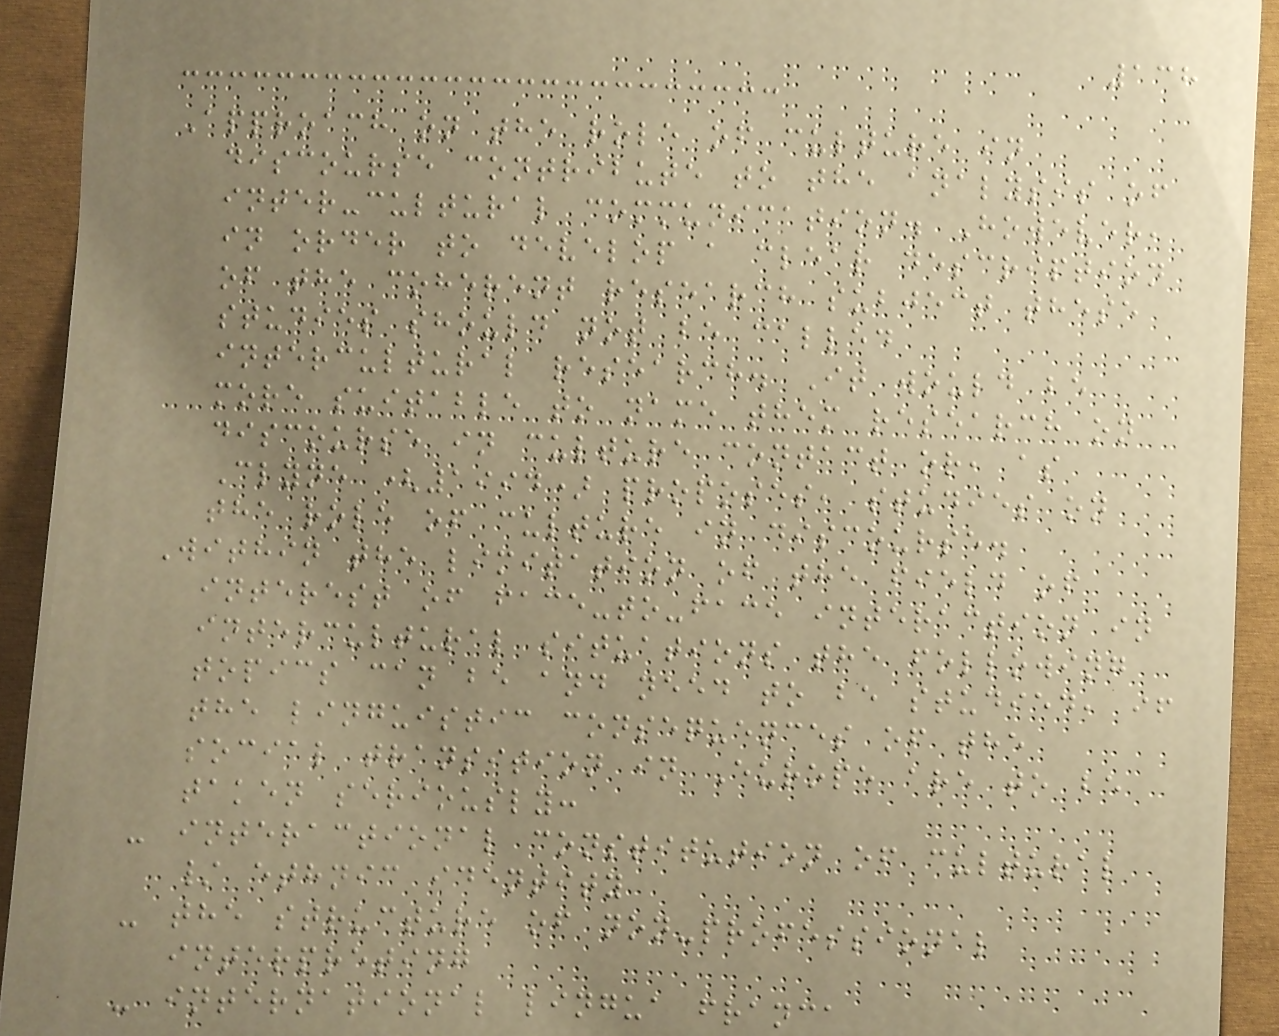138
Approach on the role of culture in
discourse contribute to the analysis of
inter-cultural communication. However,
in order to develop a clear description
of the coherent research subject these
studies should not be called
intercultural research. It would be
more suitable to name them research on
discourse in culture contact or, as
Clyne (1994) proposes, studies on
the role of culture in discourse.
Within the limitation of the field of
interest of face-to-face interaction in
intercultural situations the following
topics can be and need to be studied, if
the linguistic consequences of the
social transition in Europe are to be
taken seriously:
- interactional constitution of cultural
/ ethnic identity
- the structure of non-professional
interpreting
- international lingua franca
